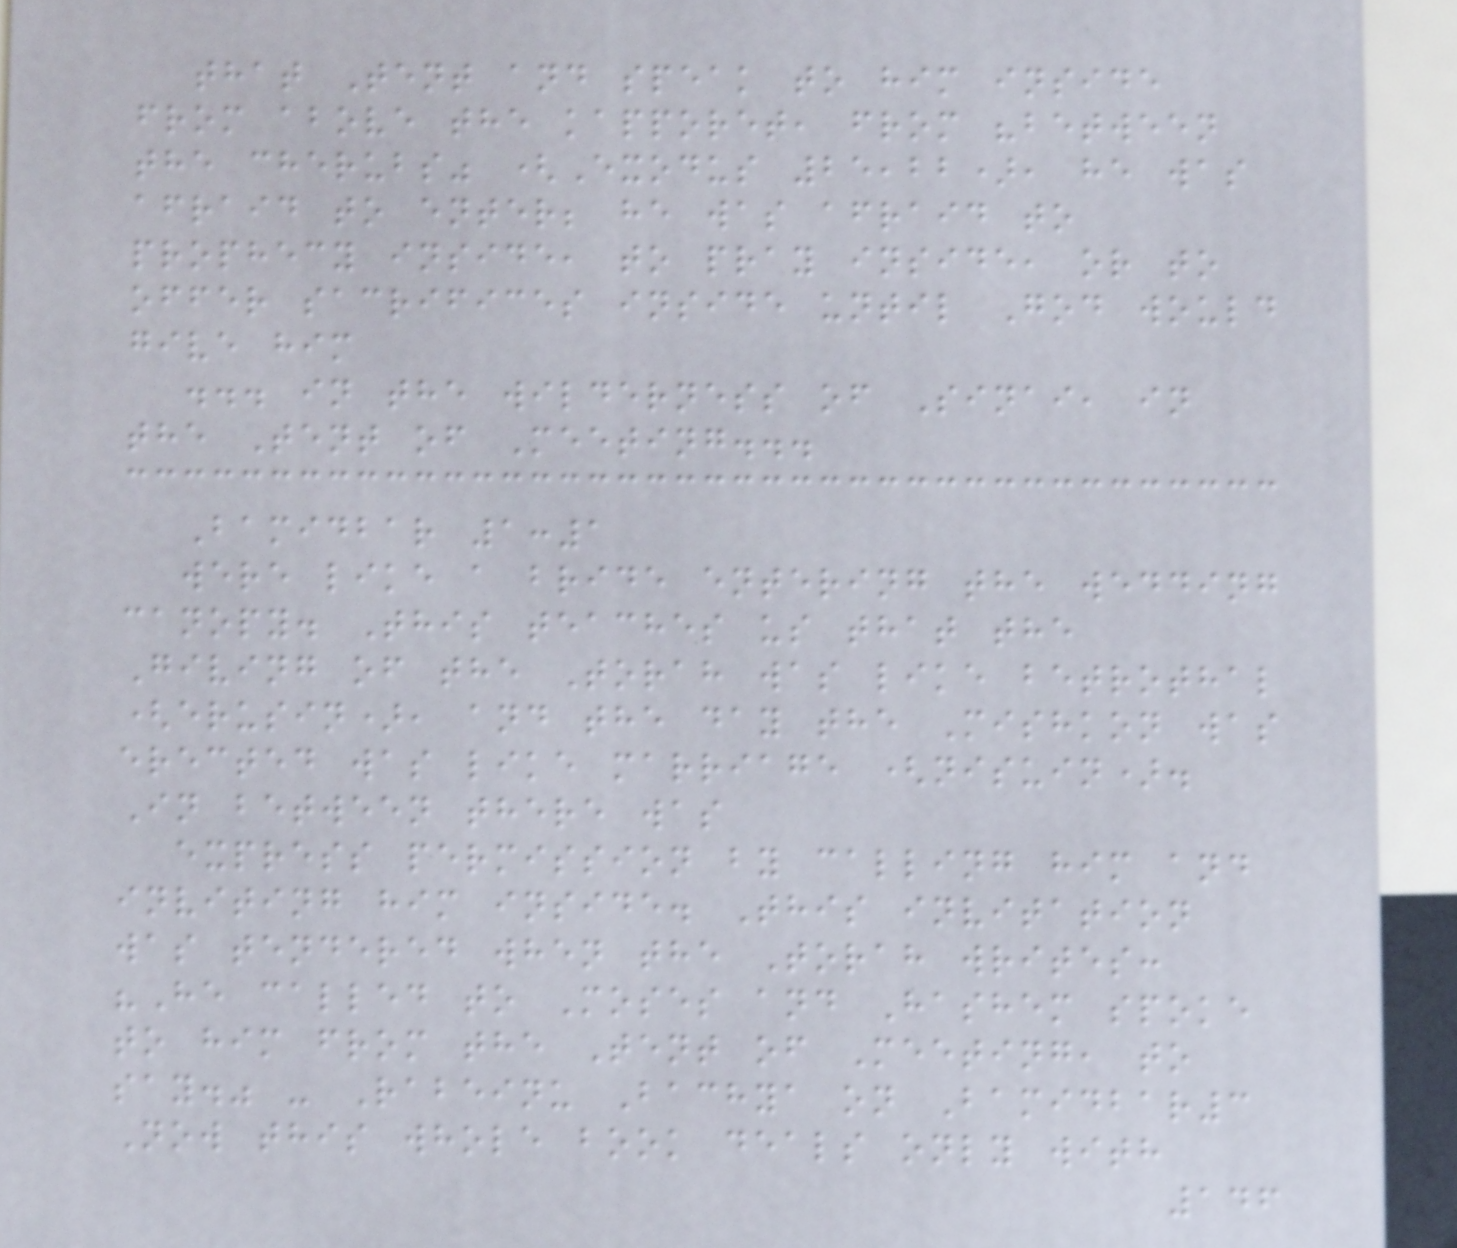that Tent and speak to him inside
from above the kapporet, from "between
the cherubs" (Exodus 25,22), he was
afraid to enter; he was afraid to
prophecy inside, to pray inside, or to
offer sacrifices inside until God would
give him
... in the wilderness of Sinai, in
the Tent of Meeting...
Bamidbar 1:1
were like a bride entering the wedding
canopy. This teaches us that the
Giving of the Torah was like betrothal
(erusin), and the day the Mishkon was
erected was like marriage (nisuin).
In between there was
express permission by calling him and
inviting him inside. This invitation
was tendered when the Torah writes:
"He called to Moses and Hashem spoke
to him from the Tent of Meeting, to
say." - Rabeinu Bachya on Bamidbar3
Now this whole book deals only with
146
